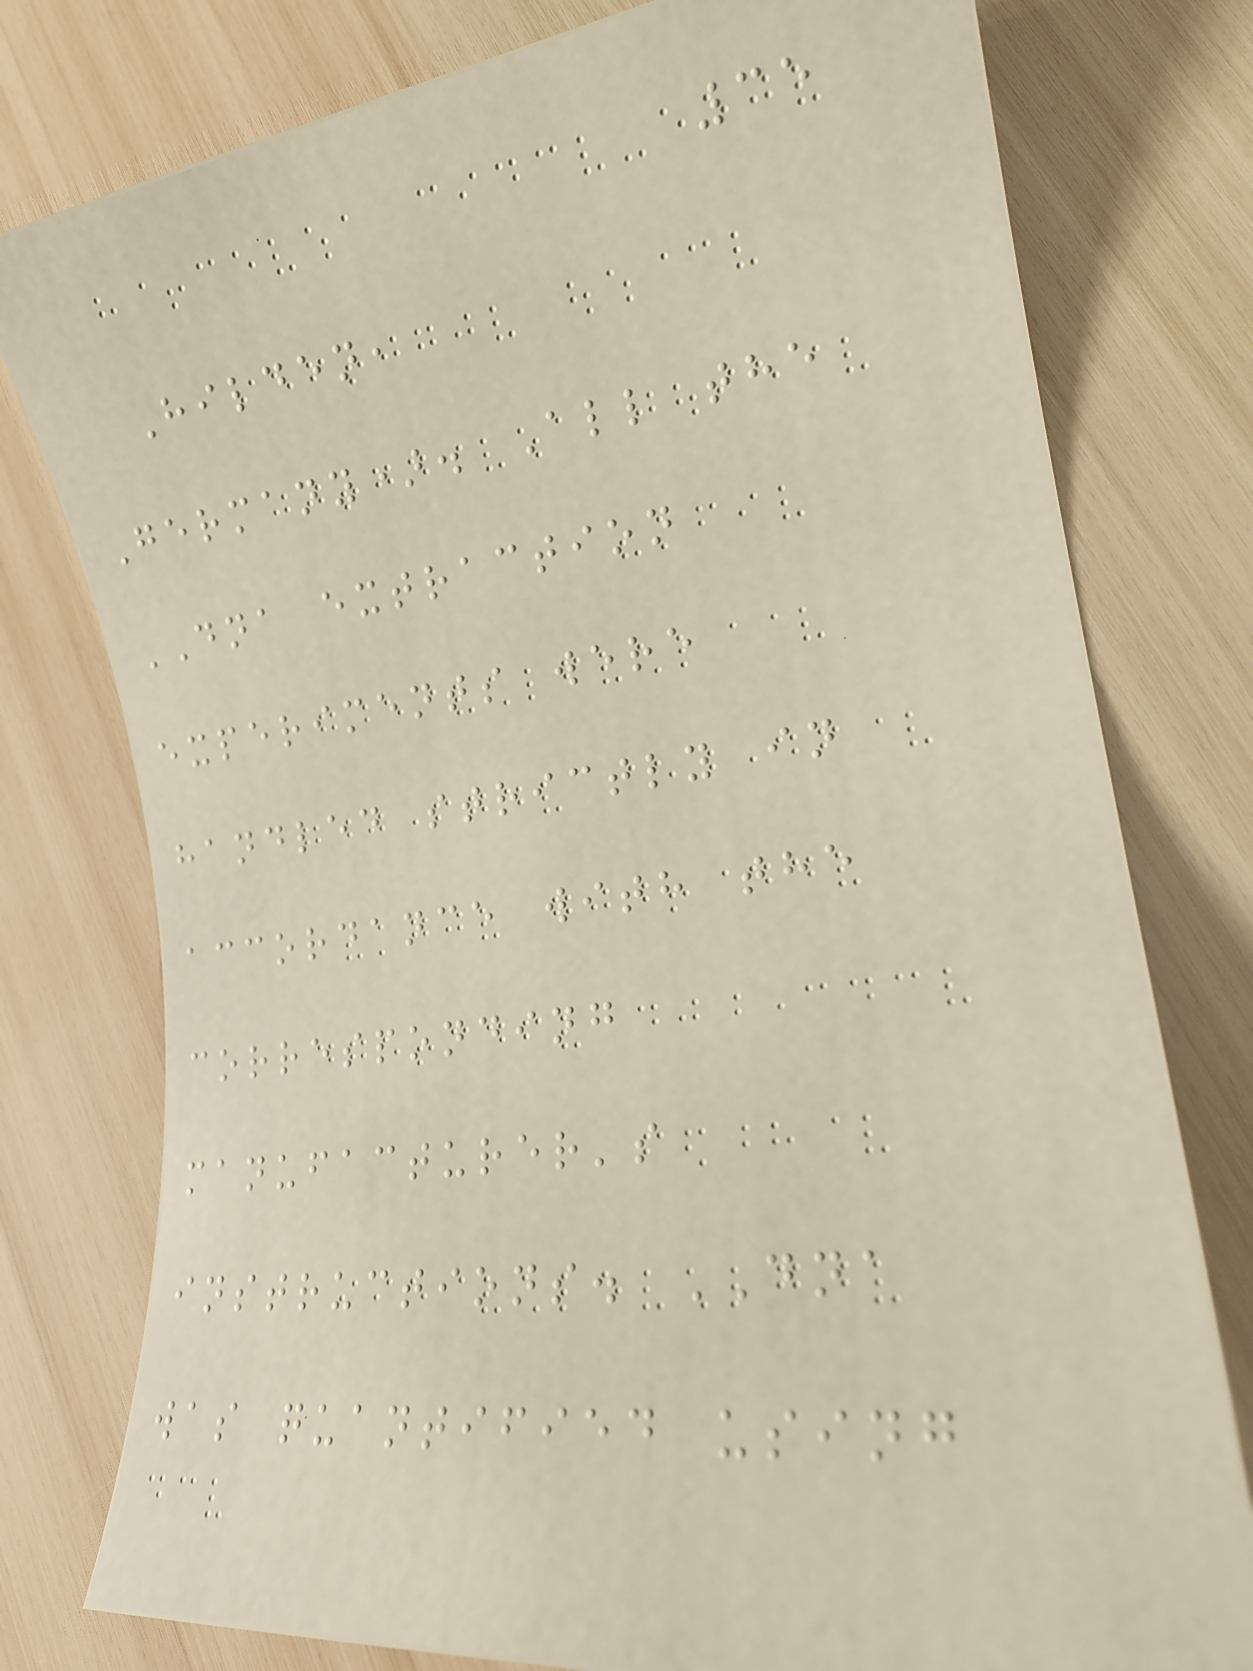35
Hilden,
Germany). All the
DNA extraction
experiments were
handled strictly in
accordance with the
corresponding
manufacturer's
instructions. DNA
was quantified using
